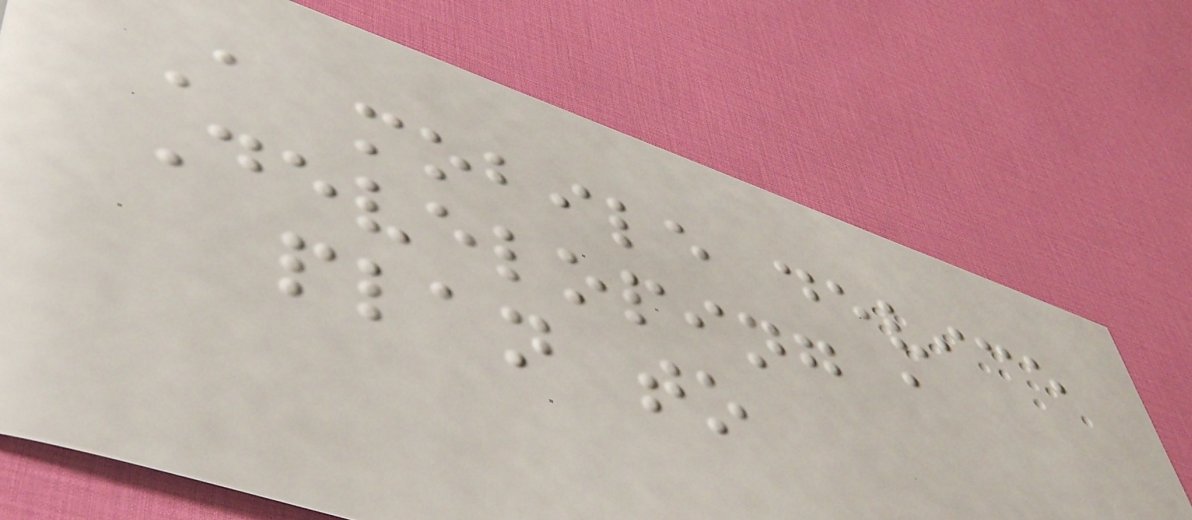A mobile device
Developing a
plan to
